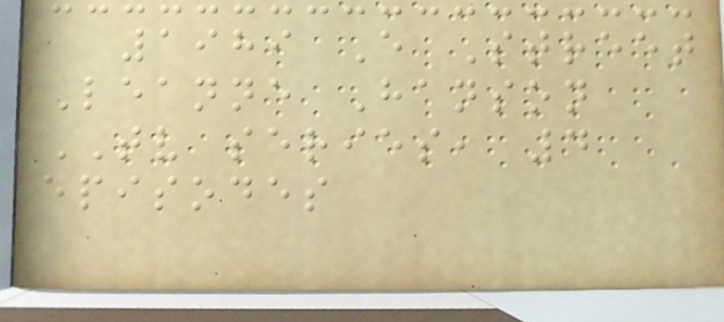1989 E Street
Leanne Hanson
TV series, 4
episodes
